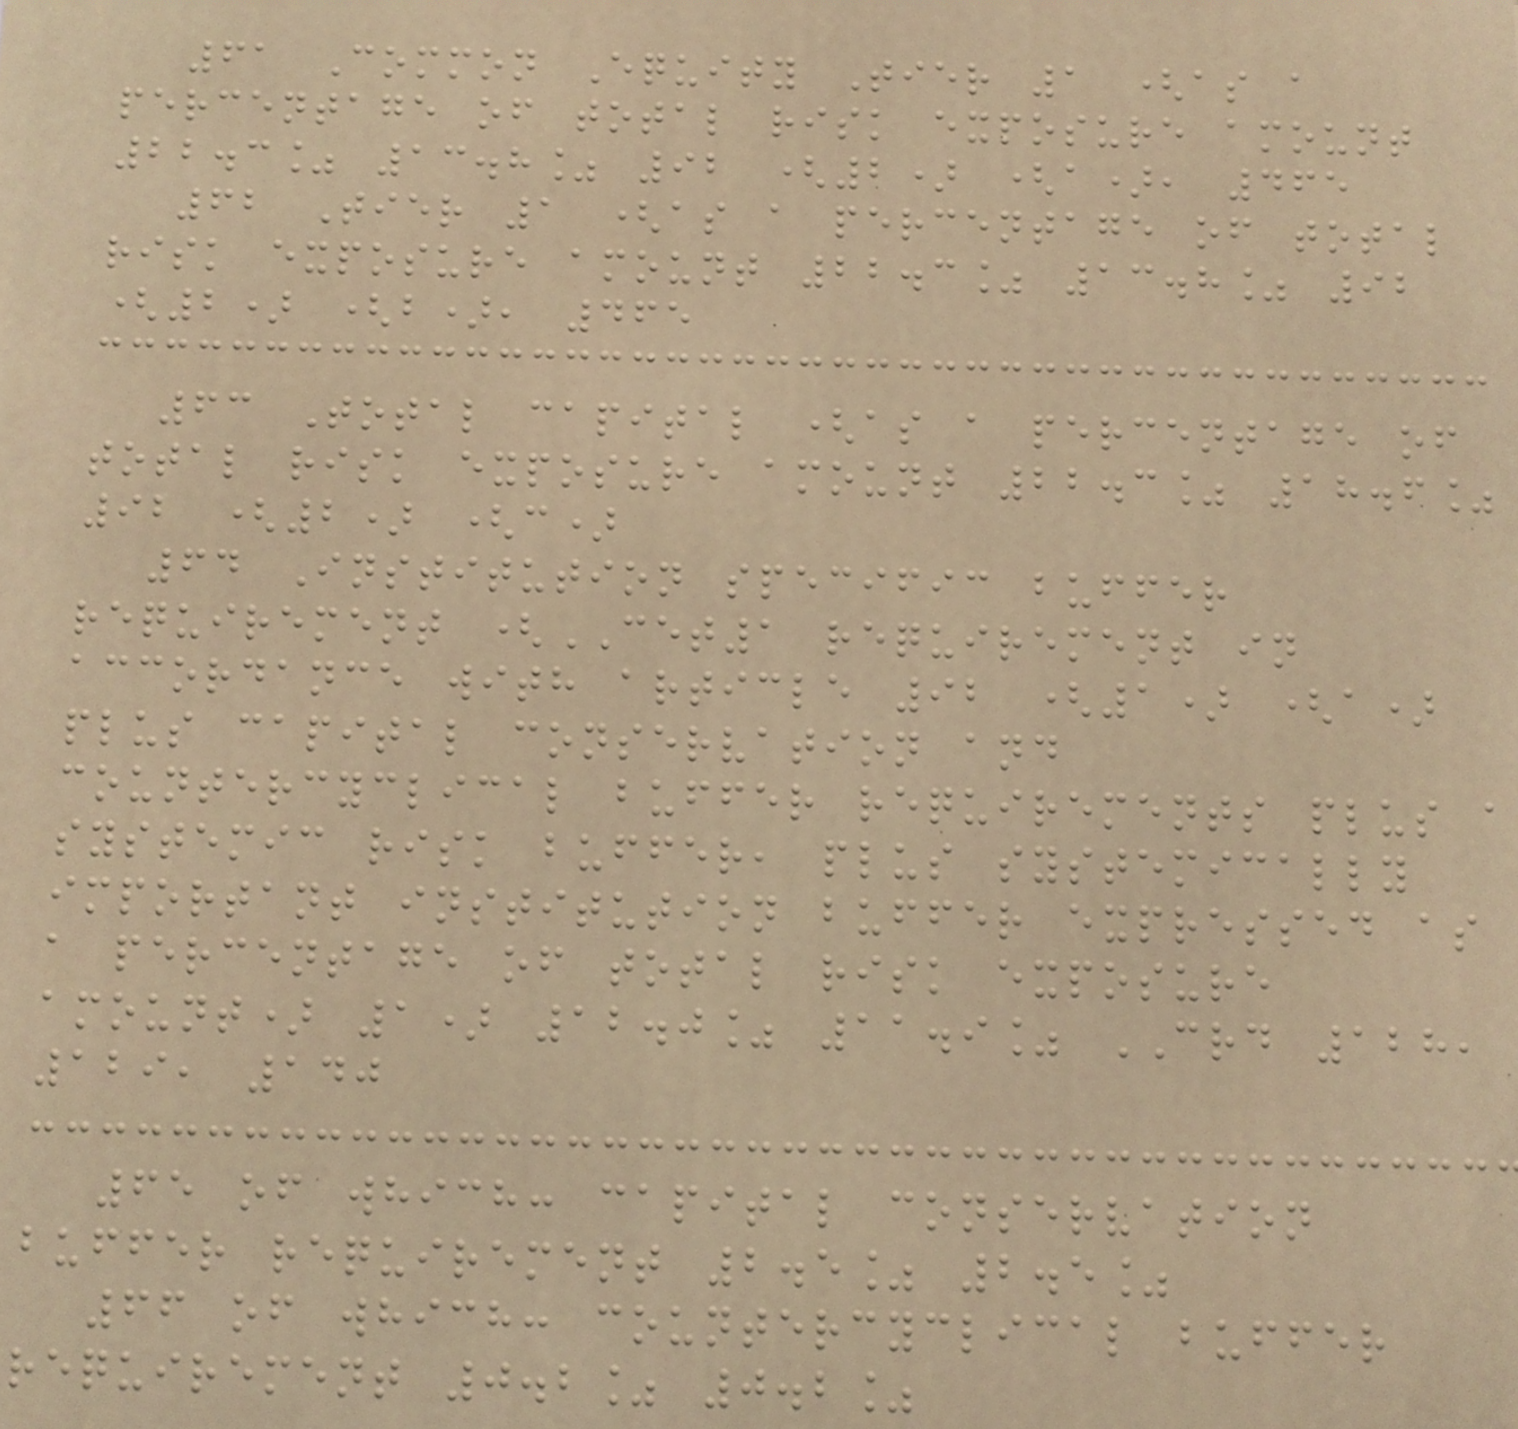61 Common Equity Tier 1 (as a
percentage of total risk exposure amount
22.3% 13.8% 92 (2) (a), 465
62 Tier 1 (as a percentage of total
risk exposure amount 22.3% 13.8% 92
(2) (b), 465
63 Total capital (as a percentage of
total risk exposure amount 22.3% 18.6%
92 (2) (c)
64 Institution specific buffer
requirement (CET1 requirement in
accordance with article 92 (1) (a)
plus capital conservation and
countercyclical buffer requirements plus a
systemic risk buffer, plus systemically
important institution buffer expressed as
a percentage of total risk exposure
amount) 1) 12.0% 11.9% CRD 128,
129, 140
65 of which: capital conservation
buffer requirement 2.5% 2.5%
66 of which: countercyclical buffer
requirement 0.2% 0.2%
